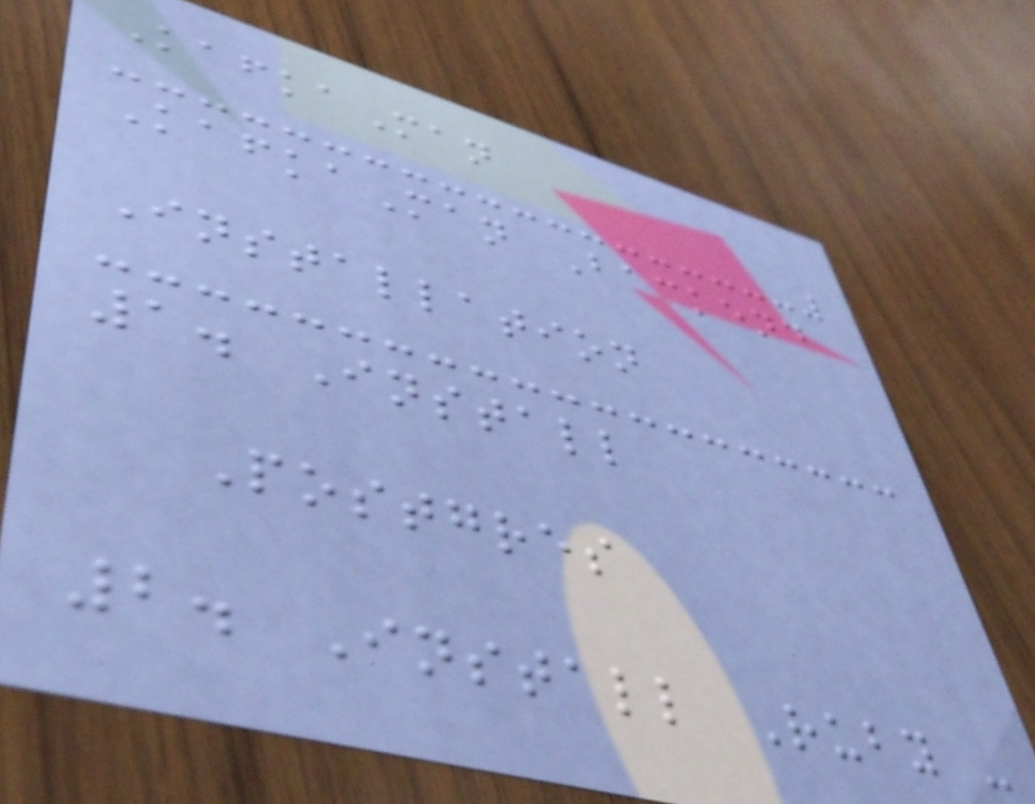KafkaMan
KafkaMan Backend
Installation
1. Install
Postgres
2. Install Ruby -
